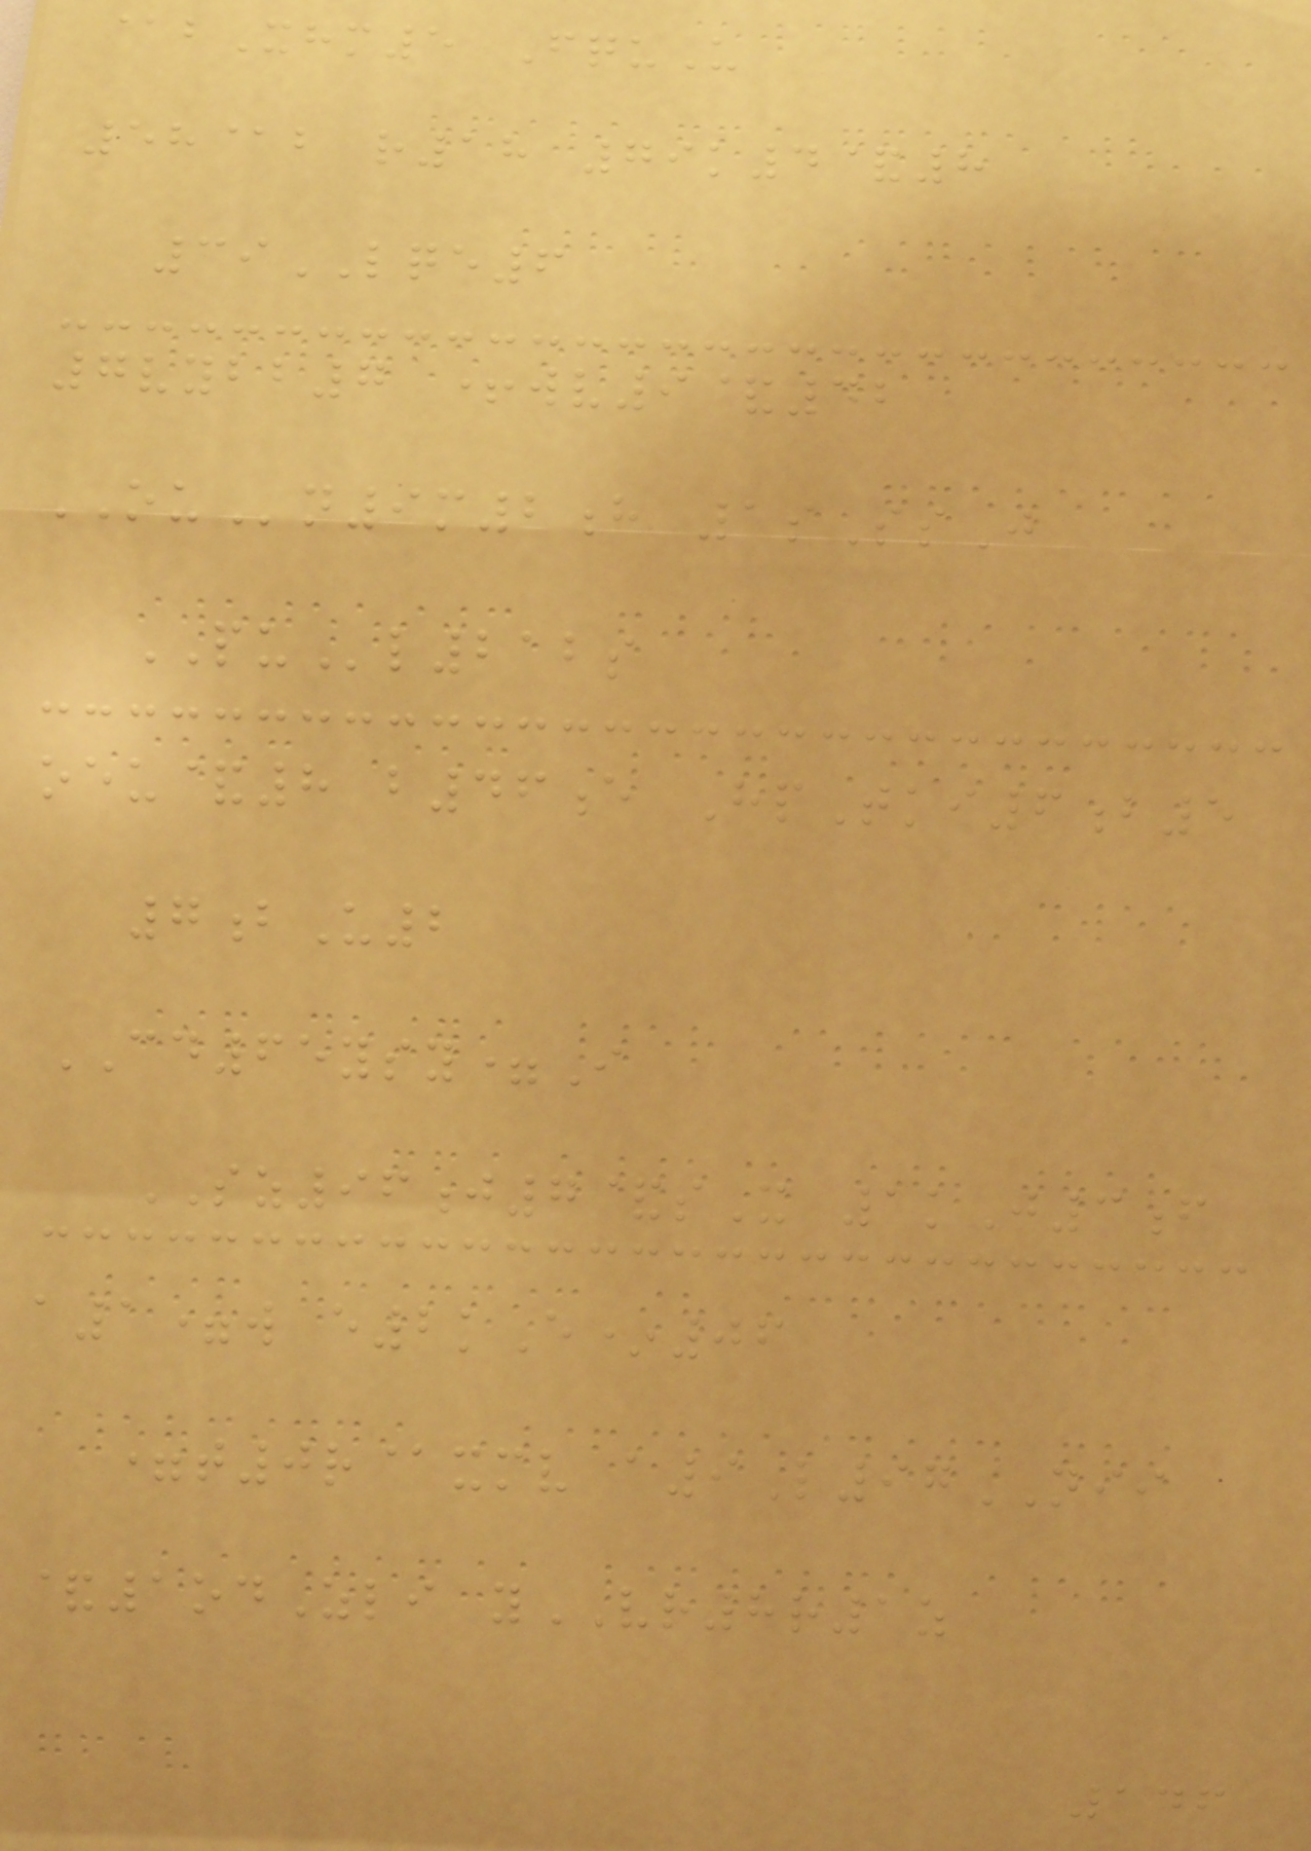@bXhm5 FquU
58@b r18 79k4&8
39LQE6
7vybb7 +wv9&42
OUn9m2h 1sSsJ
PUl212s
oeu&8 b46e HpTki6b5
7bU2
CD65ysy=I
SZ96j7&sX 1kJ3f
a1=w e2kE*06
=t0r@xmv a9L97NII
&1odZli yVR8r1z
146
